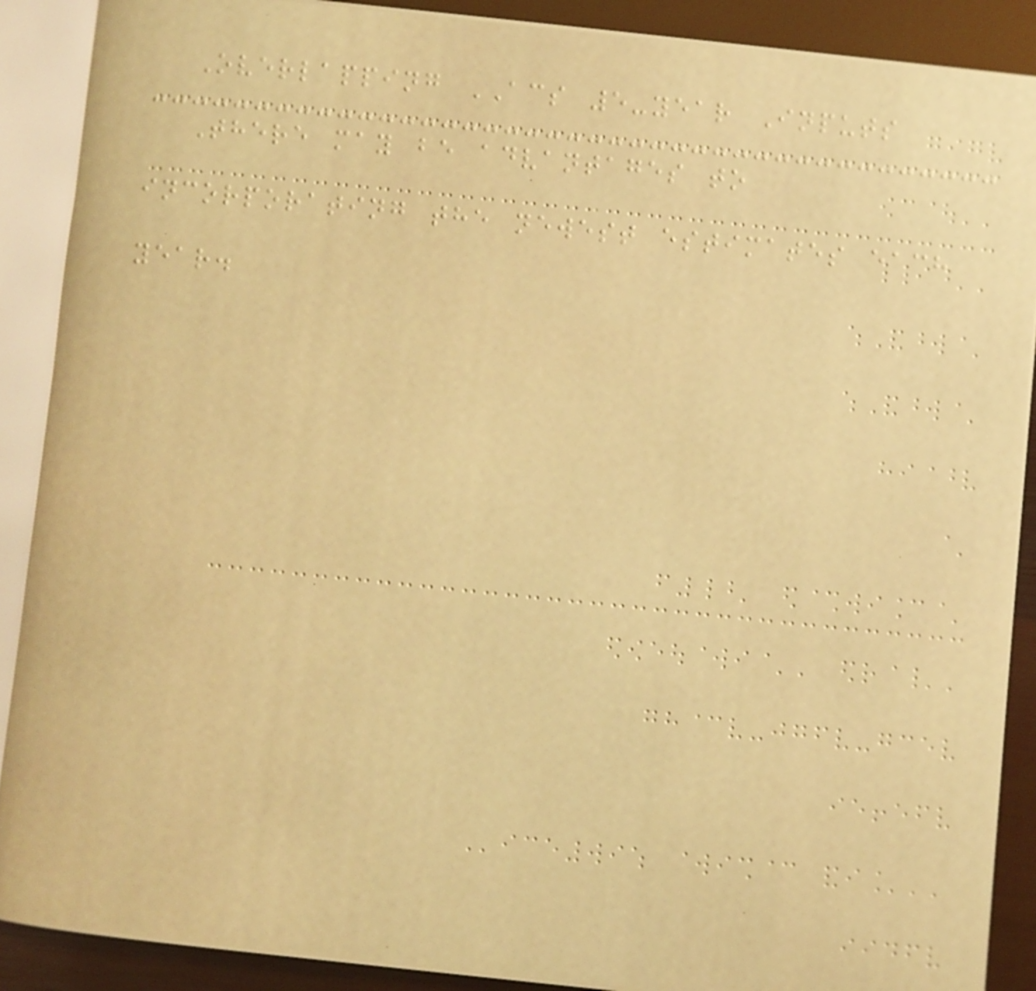Overlapping ACS 5-year Inputs
There may be advantages to
incorporating the newest estimates each
year.
